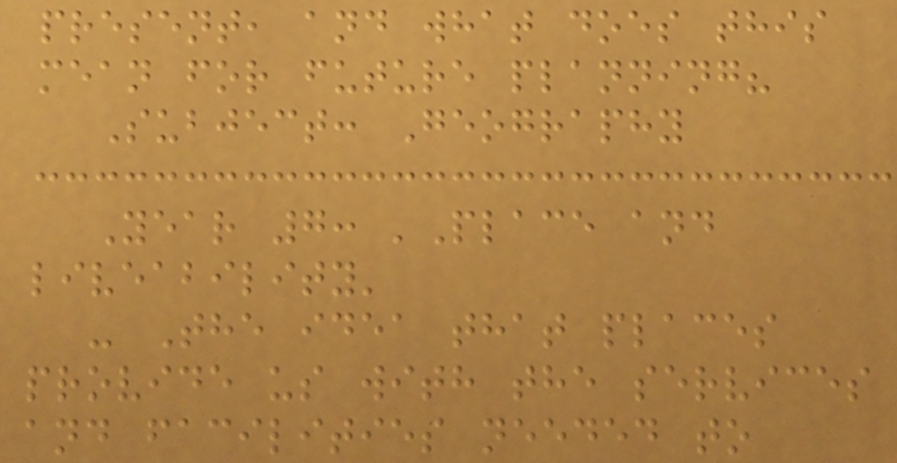present, and what does this
mean for future planning?
Subject: Geography
Year 7: 'Place and
liveability'
- The idea that places
provide us with the services
and facilities needed to
